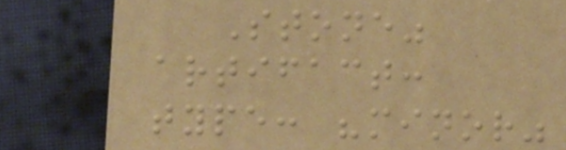Stone"
artifact:
type: "minor"
